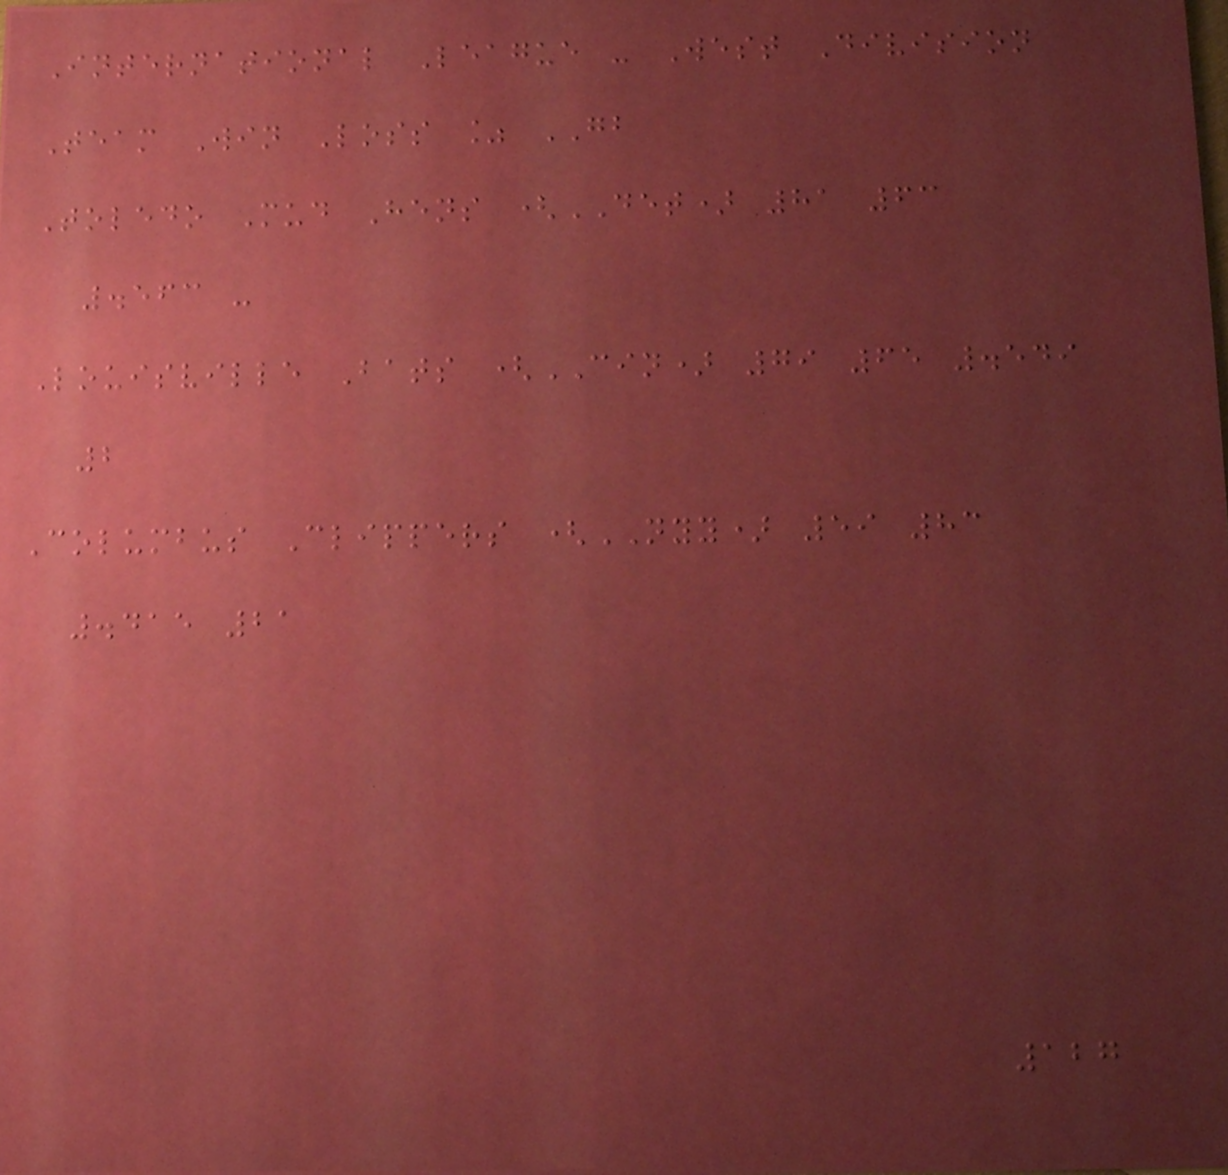International League - West Division
Team Win Loss % GB
Toledo Mud Hens (DET) 81 63
.563 -
Louisville Bats (CIN) 79 65 .549
2
Columbus Clippers (NYY) 59 83
.415 21
127
